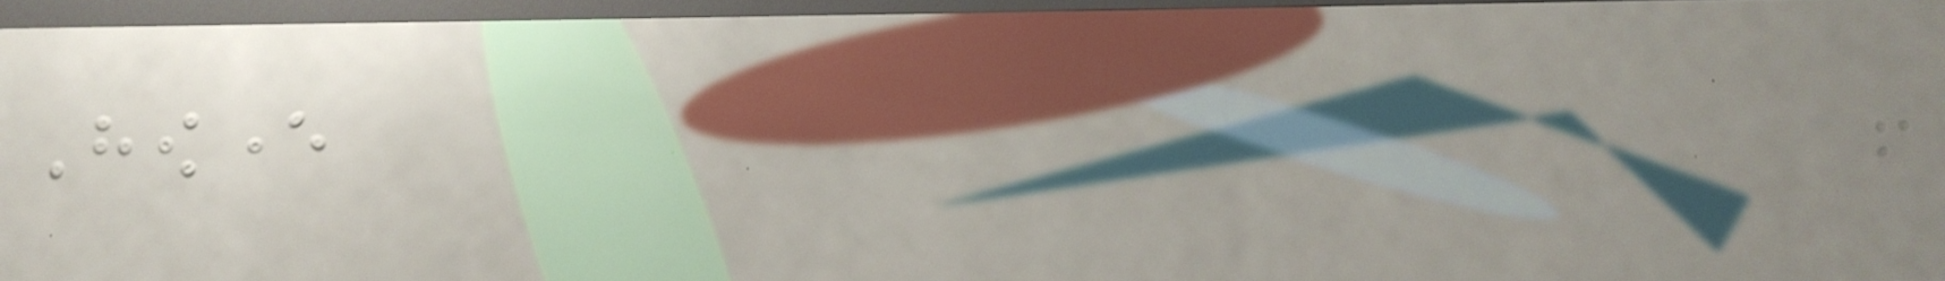However
